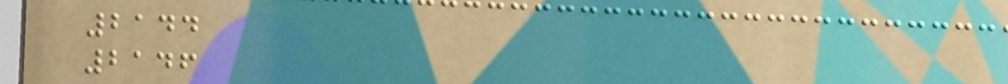2144
2146
